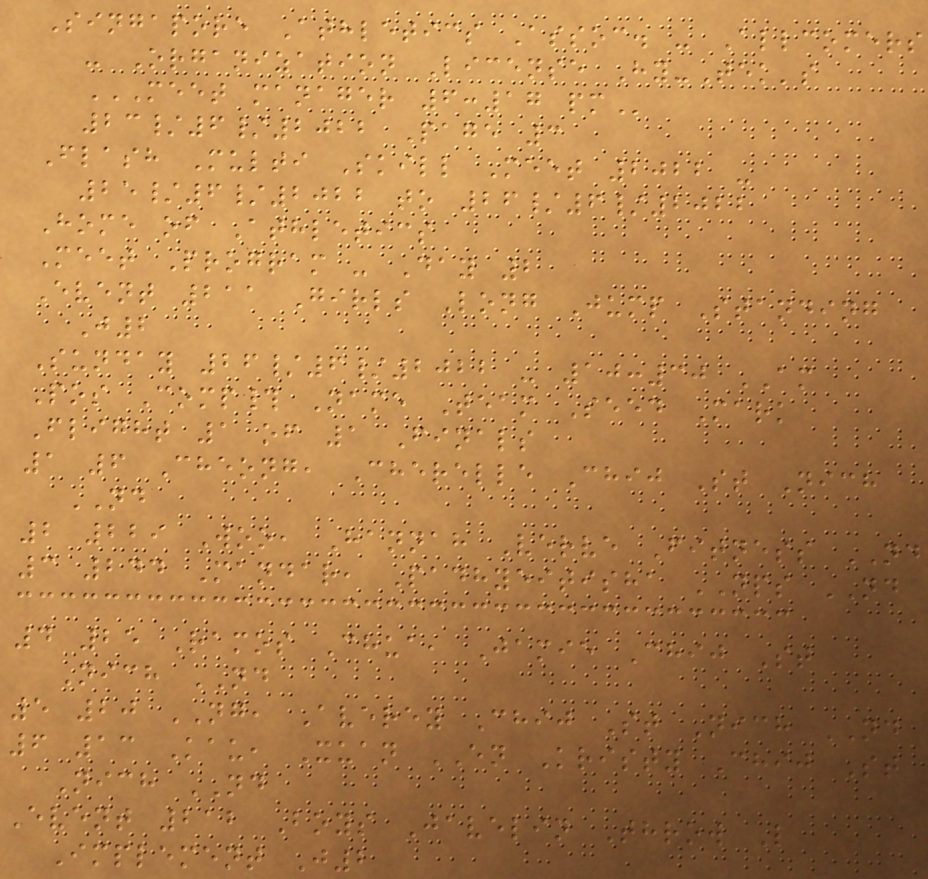Singapore Athletics Assoc. - Allcomers
- Organization License Hy-Tek's
MEET MANAGER 6:17 PM
23/6/2022 Page 3
Flash Multi Skill Meet 2022 -
25/6/2022 to 26/6/2022
Home of Athletics
Meet Program - Day 2
Event 211 Girls Long Jump Standing
J2
Sunday 26/6/2022 - 10:30 AM
Pos Comp# Name Team Seed Mark
Flight 1 of 1 Finals
1 6 Cheong, Cherelle Chij St Nich
ND
2 229 Woo, Hannah Verve Fitness ND
3 244 Mandar, Padhyeitisha NPS ND
4 25 Ramos Chua, Jamie Chij St
Nich ND
5 20 NG, Averey Chij St Nich ND
6 13 Kau, Xuan EN Kristy Chij St
Nich ND
Event 212 Boys Javelin Throw L
Implement J2
